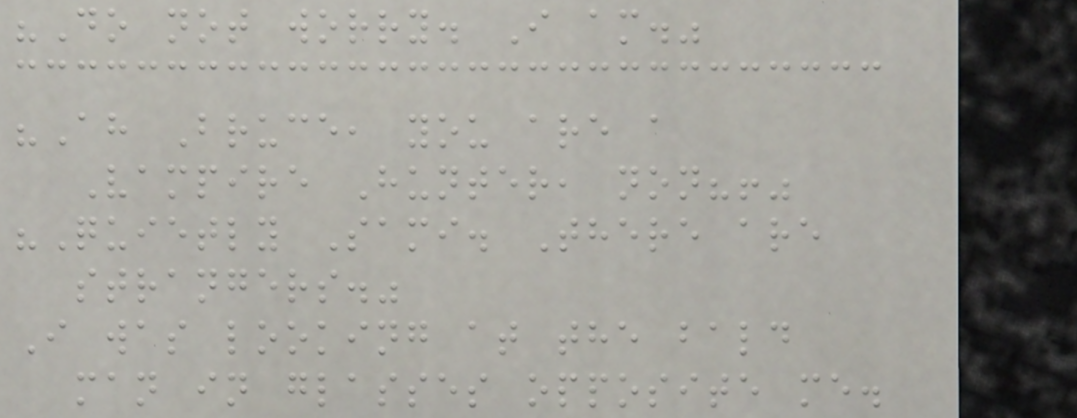"Do not worry. I am."
"Ah Bruce, you are a
Vampire Hunter, non?!"
"Quietly Sami. There are
strangers."
I was looking at the bald
man in glasses opposite me.
